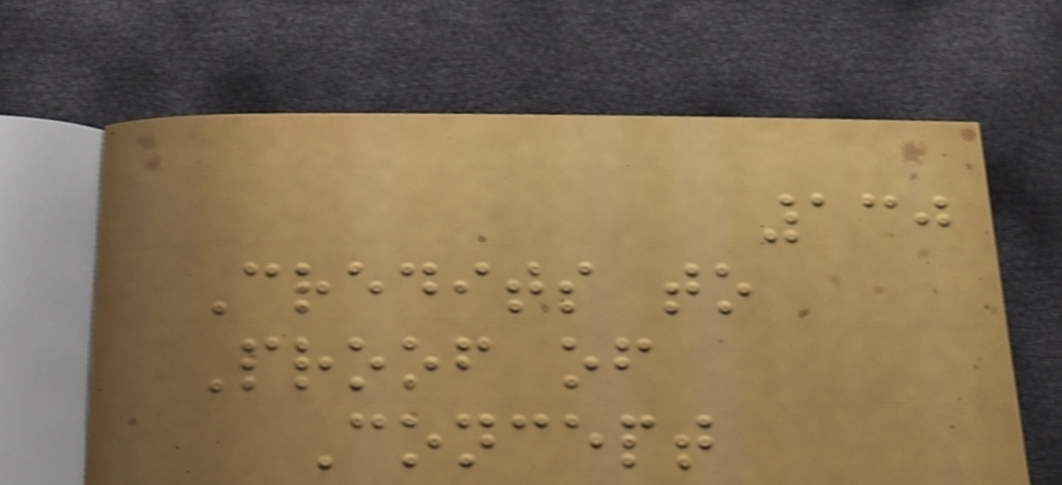130
Credits to
Proof of
Concept
